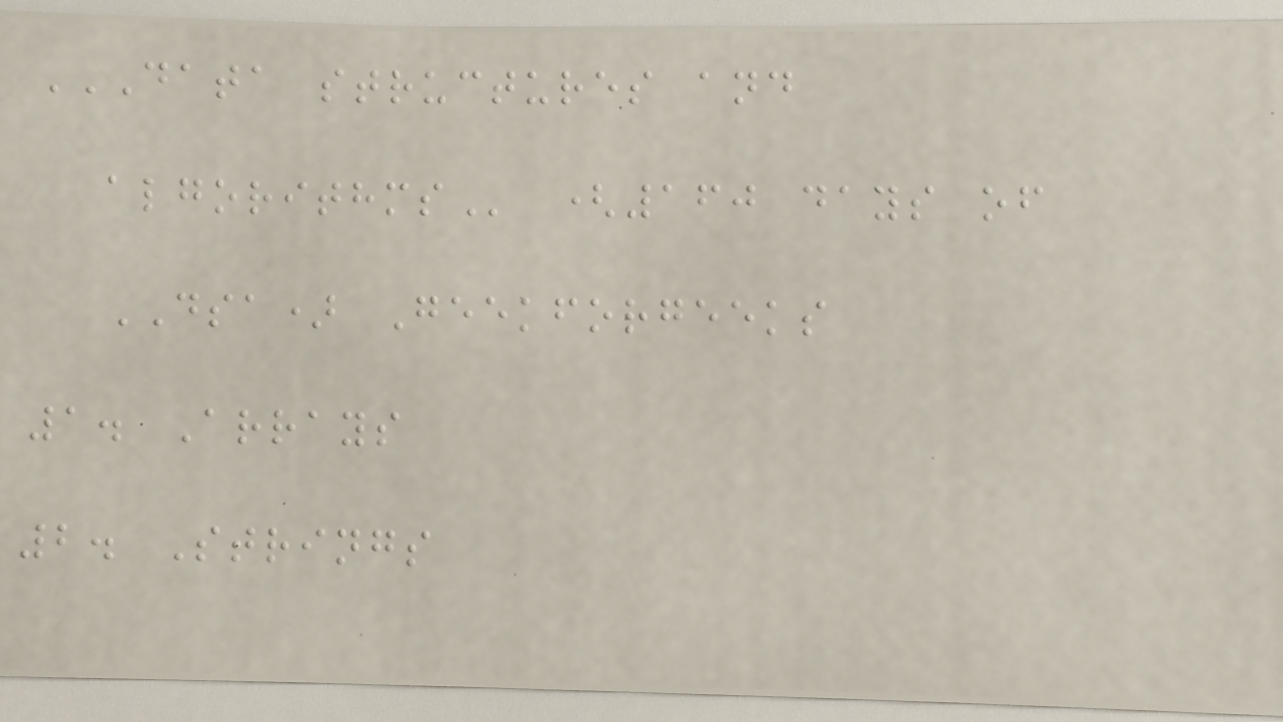DATA STRUCTURES AND
ALGORITHMS (160 days of
DSA) Geekforgeeks
1. Arrays
2. Strings
